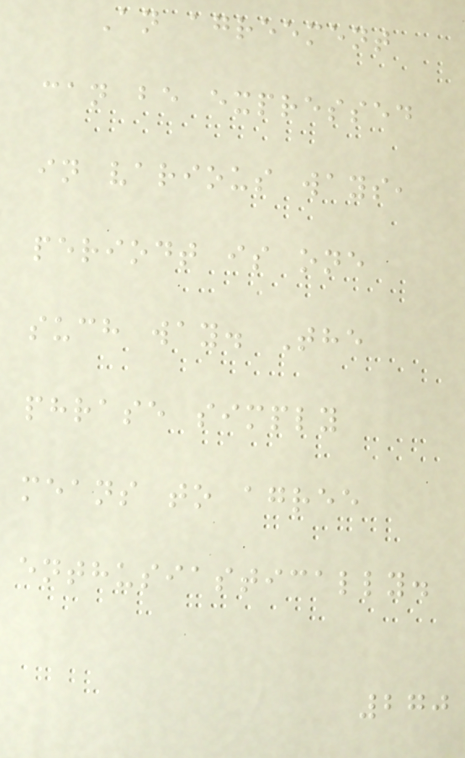An agreement
can be expressed
in various ways,
periodt is one
such way. The
phrase simply
means to agree
enthusiastically.
270
